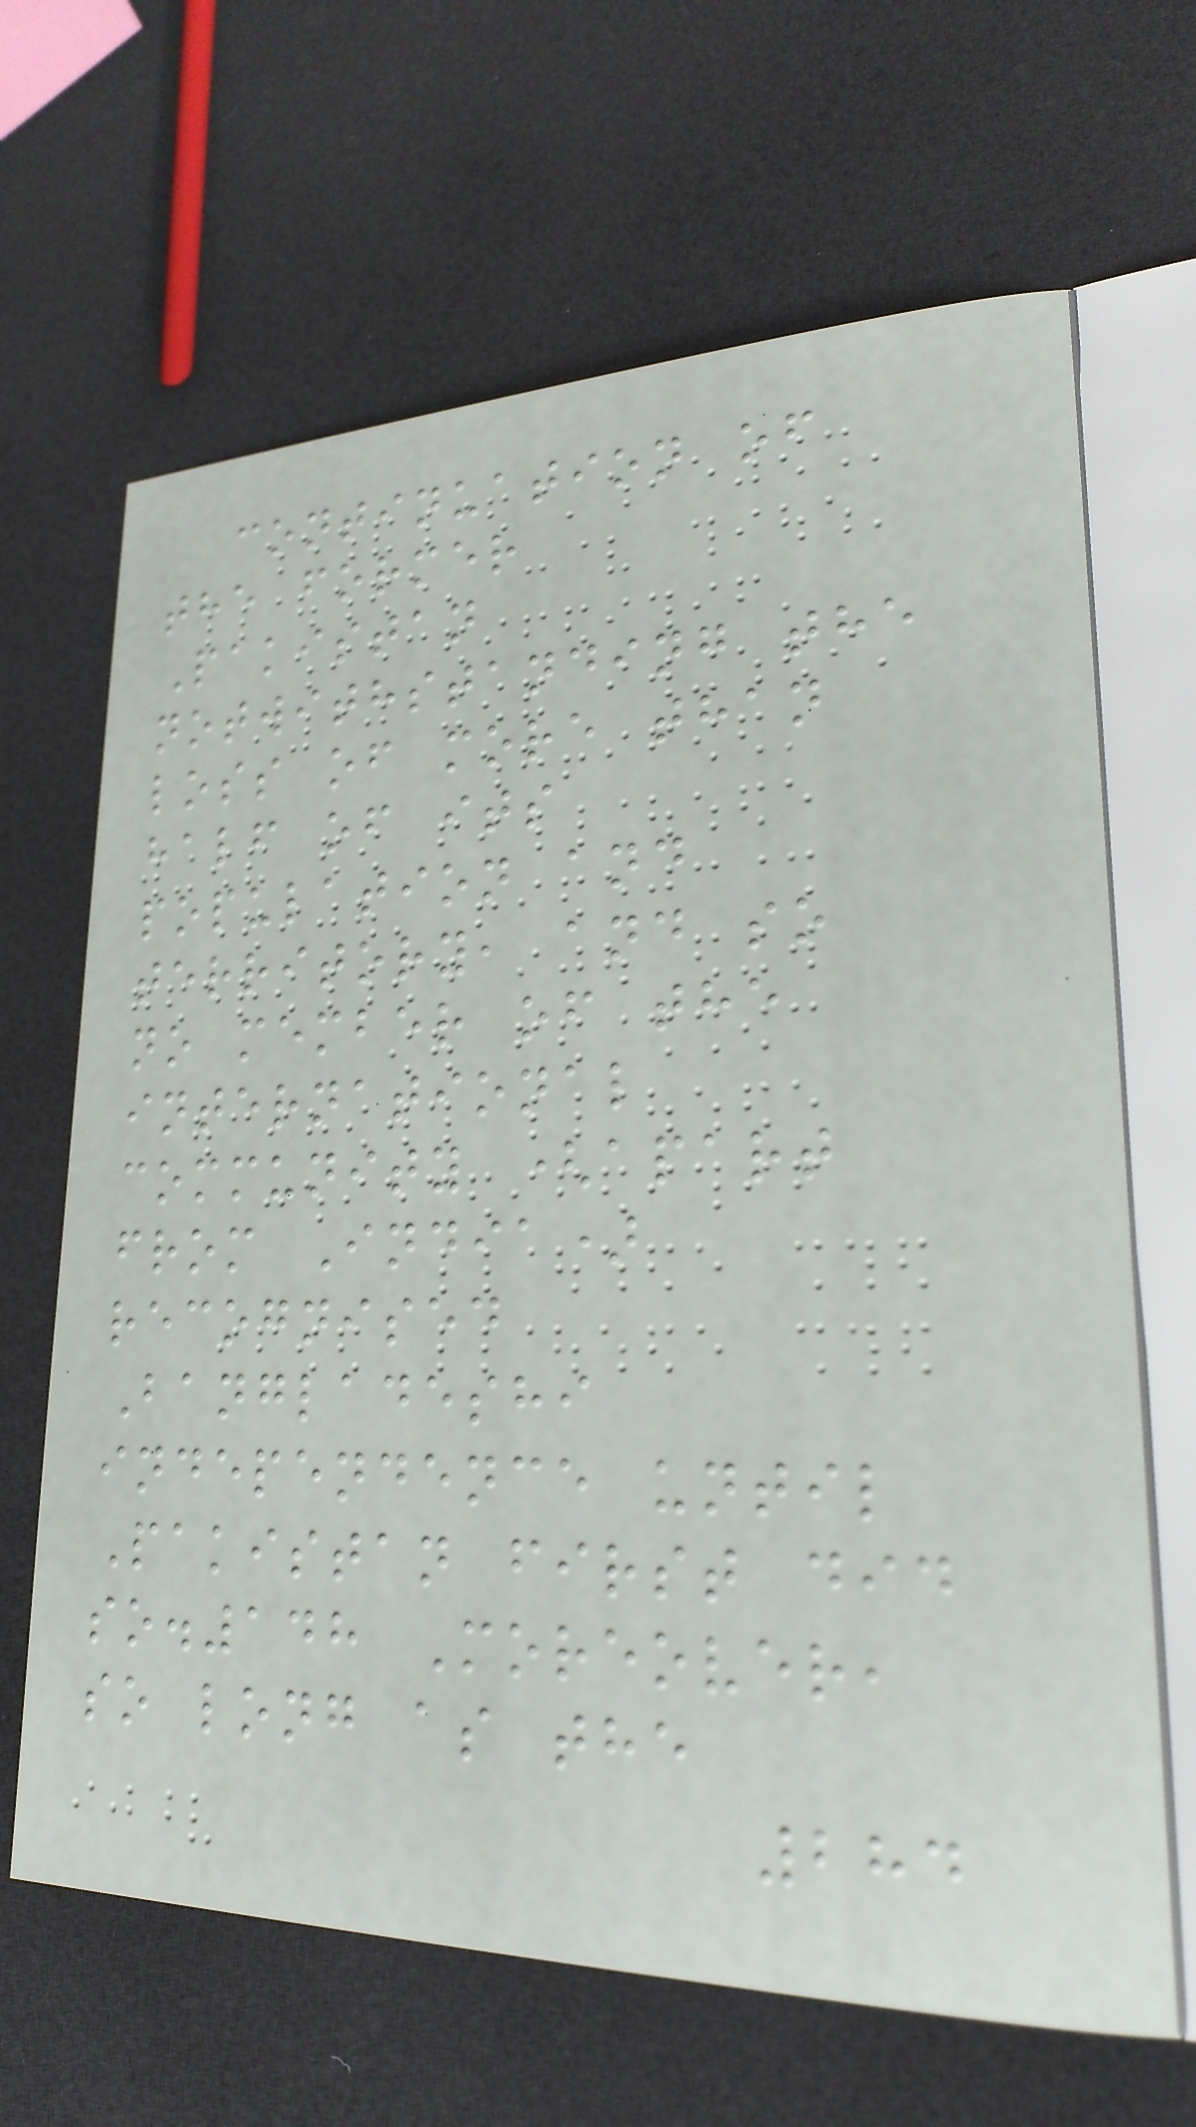continuation of
the former
Pakistan
notwithstanding the
loss of more than
half of its
population and
territory, and so
no member of the
international
community (apart
from India)
recognised
Bangladeshi
independence until
Pakistan first did
so.148 Moreover,
so long as the
284
